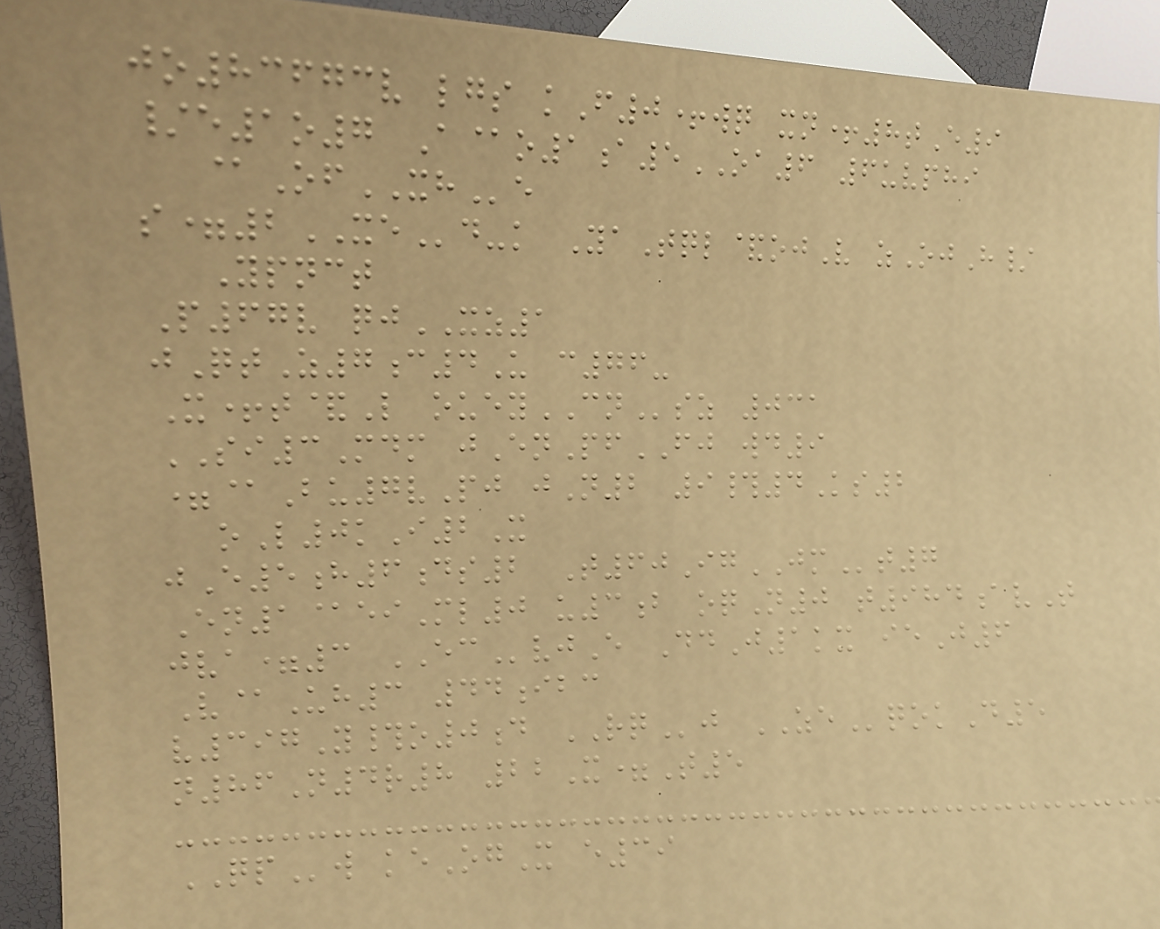jo83673v lgs kF0+wq xn+8tE9
/e1o7 A@o1a5OA6 6uvphi
@OfXHe
s=2XEd-k YaTql&ojV zOjH/
Ypnct
P67v qjXZ1
jQtZ7c4U c76-
X+t&L oueyCNsz 031
SI3Mdm jEnPfFJ wd9
=@Bu7vPj jN2 9#4Ks2
oL0kI2X
jE5h6ds2 T60IgJMt7
En1@eiMl0 u3b oqN0 t984avT
jva=3 ECvjE DdJ1kx ieJ6
V@Uh3 44ibc
v397Y#o0d RQj ZEqokD5
n86N4r8 22X=T5
QPw keOgX e39
